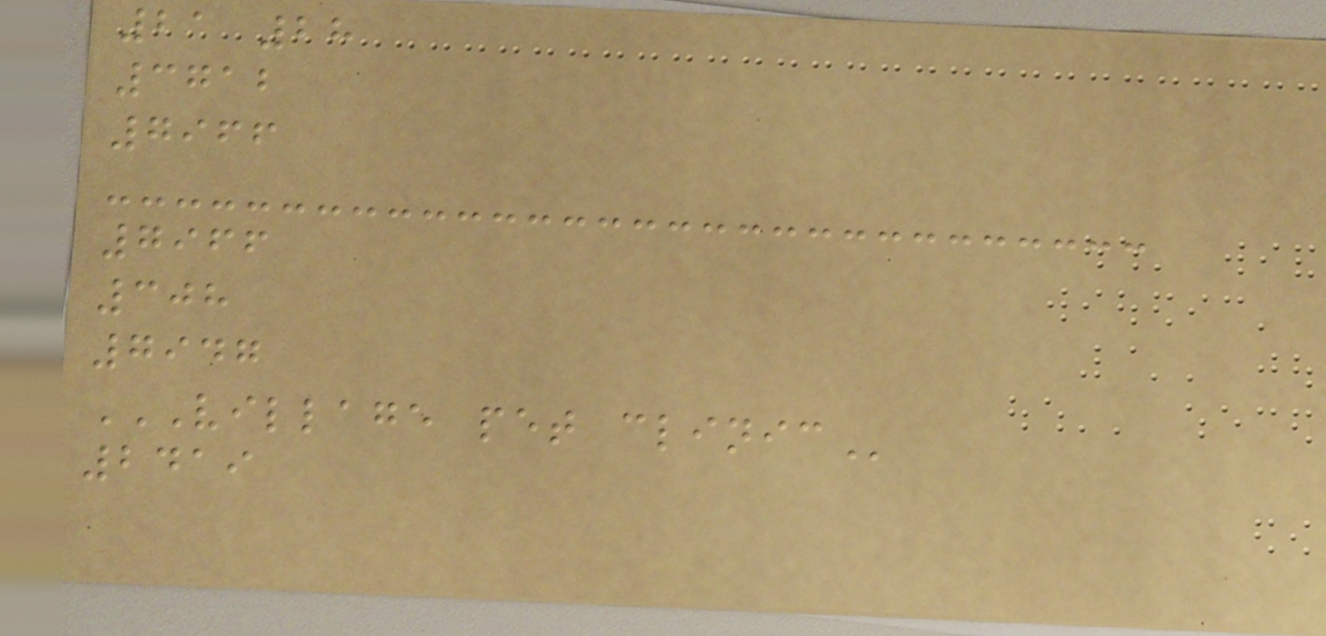21 28
3712
7966
7966
308
7947
VILLAGE PET CLINIC
2419
